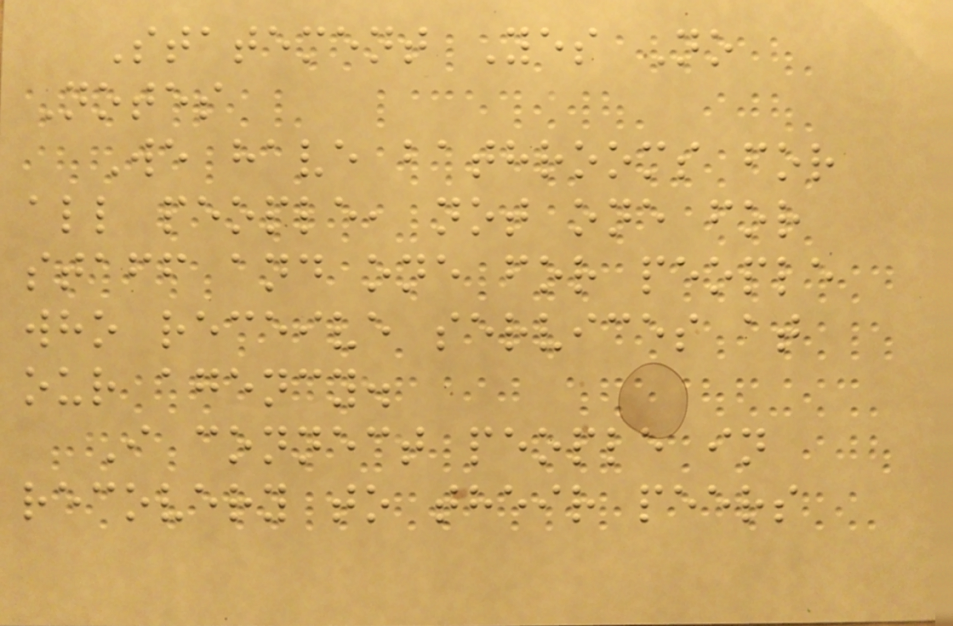Statement Yes No
Notes
We have bathrooms for
all people, not one for
staff and one for people
who receive services at
our agency.
I connect people in
recovery to their peers
